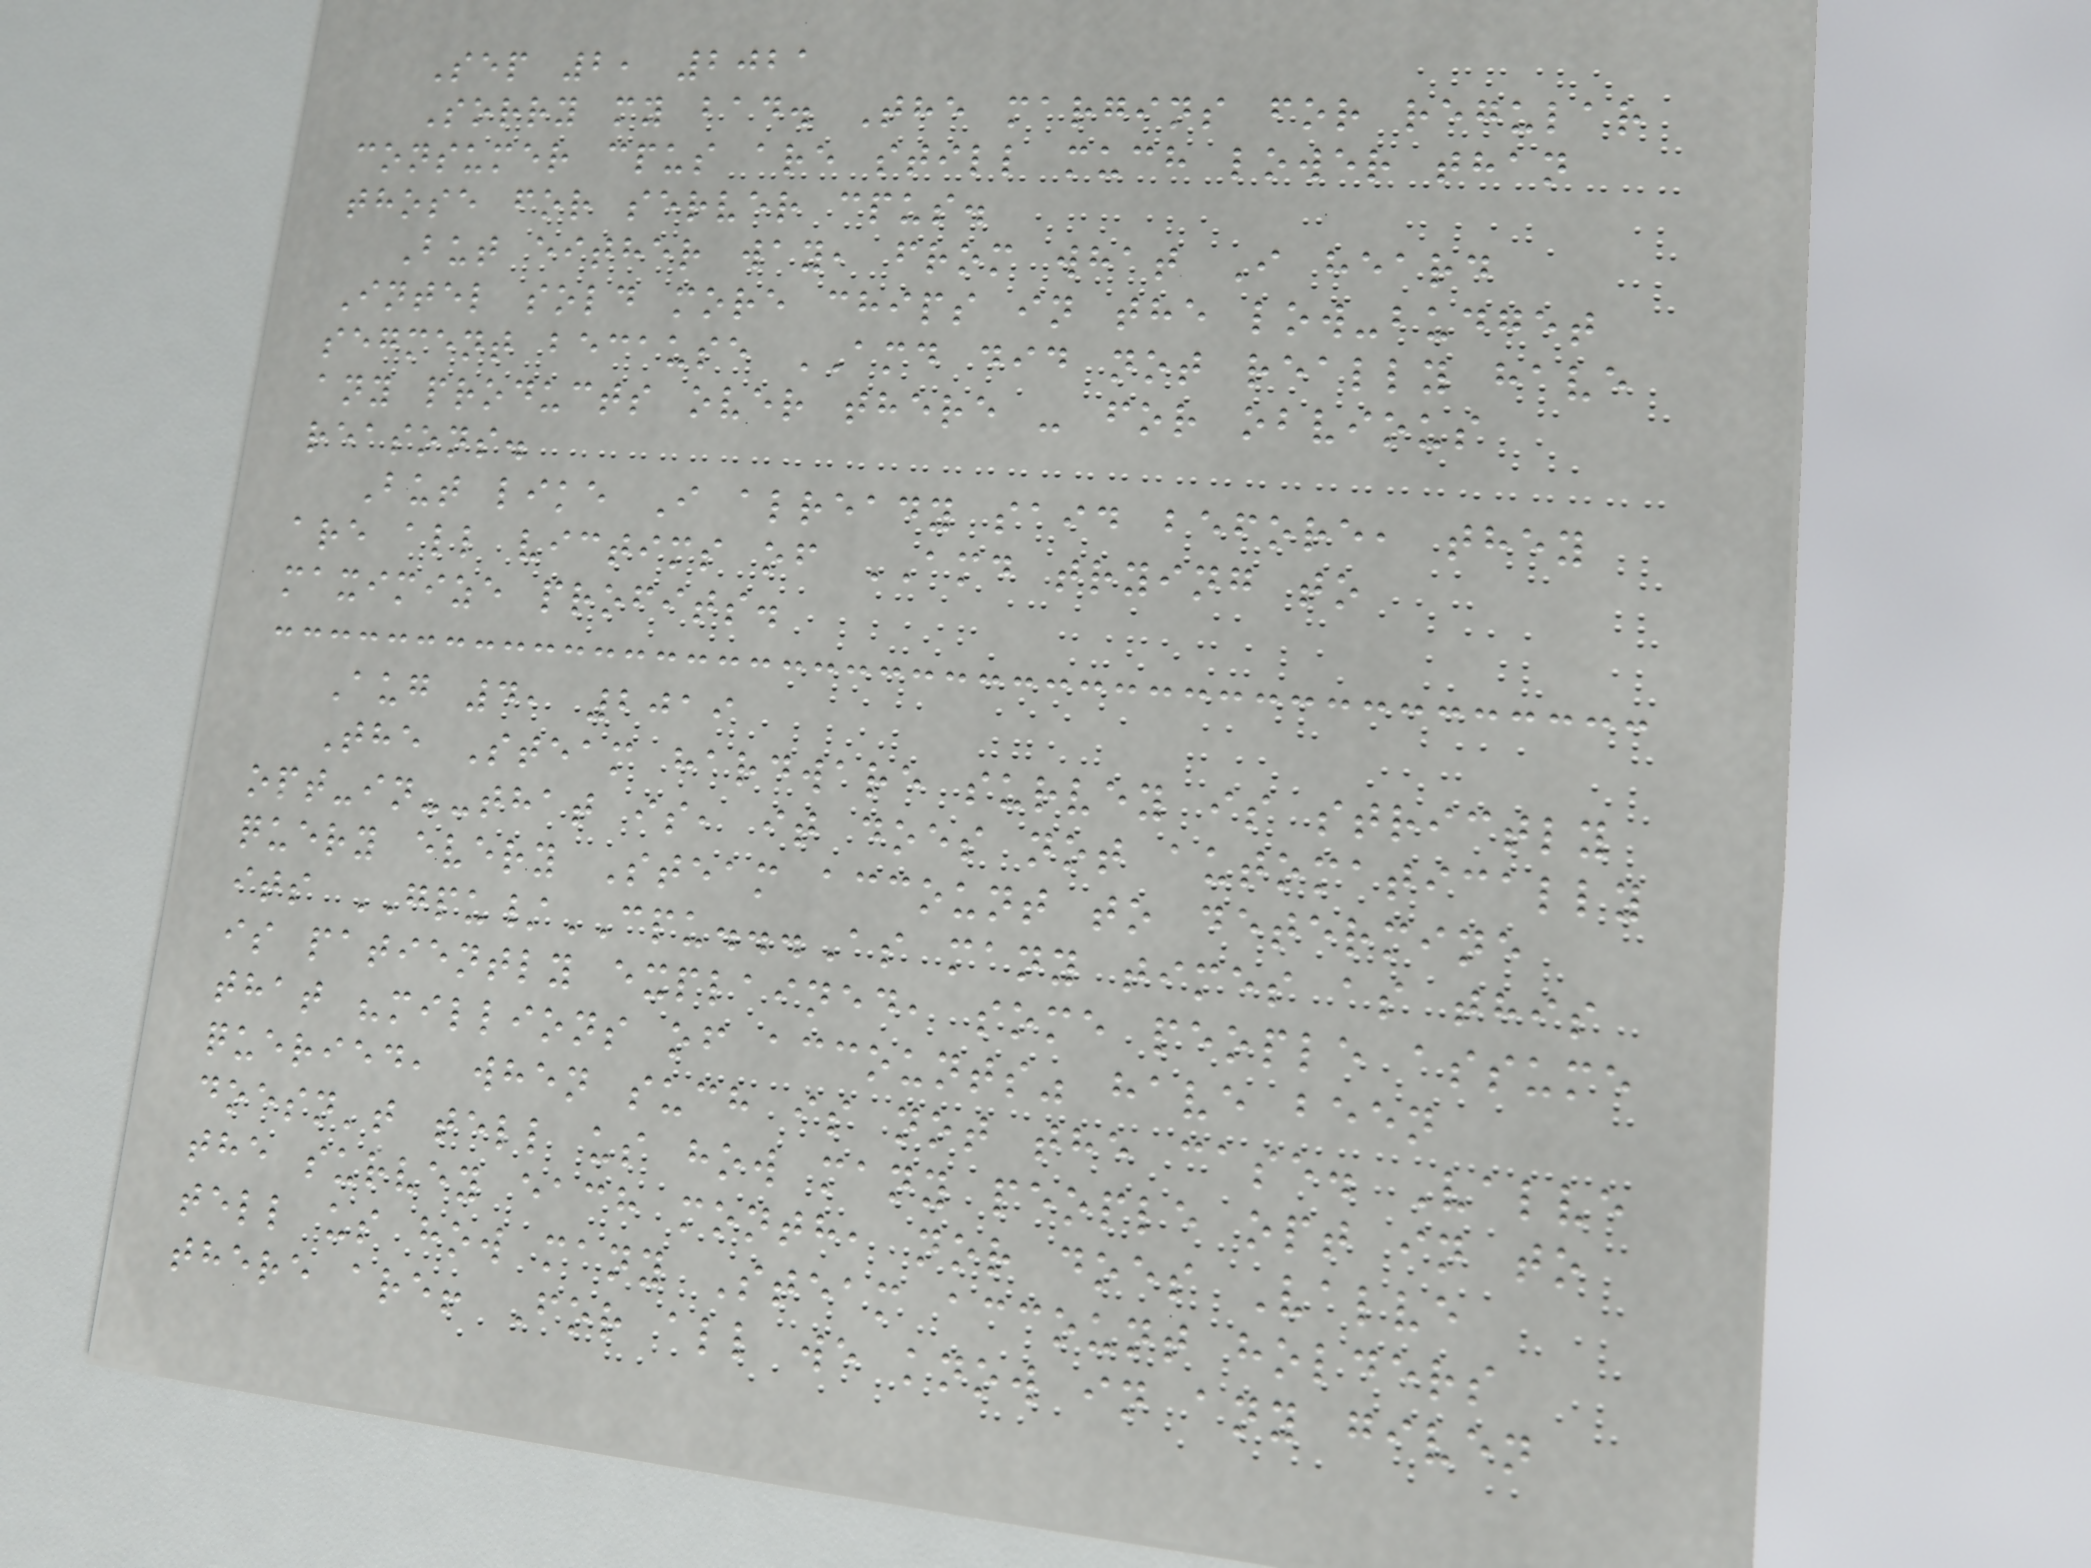Sep 2, 2021
Sorry my bad. The margins for regular
consumer cpus are still much lower than
those for server cpus.
But either way, from what I heard
Intel sold more chips in the low-budget
segment because AMD did not really have
any products over there - for obvious
reasons.
But like I already said before, they
are all victims of AMD trying to
maximize profits.
Aug 4, 2019
The Steam hardware survey is strictly
opt-in--that is, it does not automatically
query every Steam account to determine
its GPU/CPU...As many times as this
is patiently explained, some people assume
that "millions of accounts" have been
queried, when such is not the case. Valve
doesn't tell us how many people opt in to
the survey each month, nor does Valve
tell us how many Steam account holders
there are! For all we know in any given
